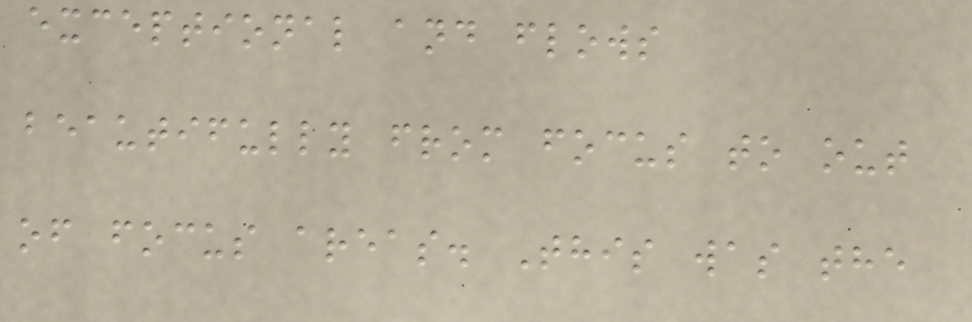exceptional and flows
beautifully from focus to out
of focus areas. This was the
